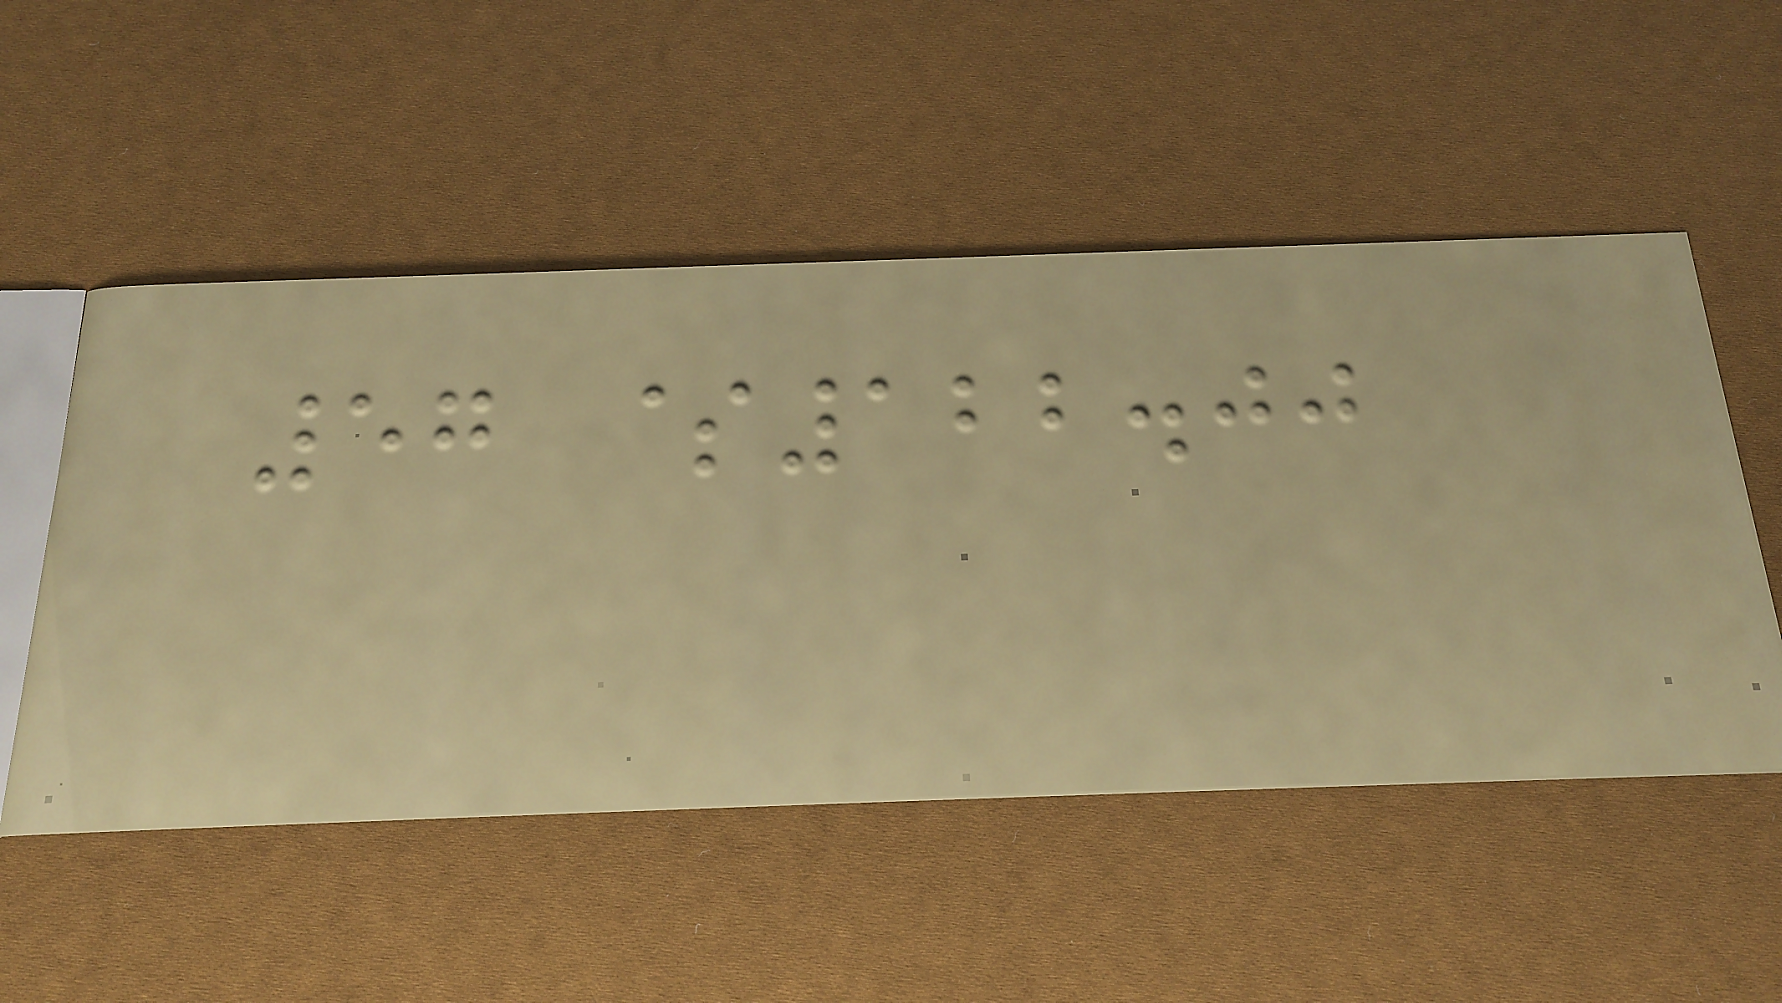57 $122.00
